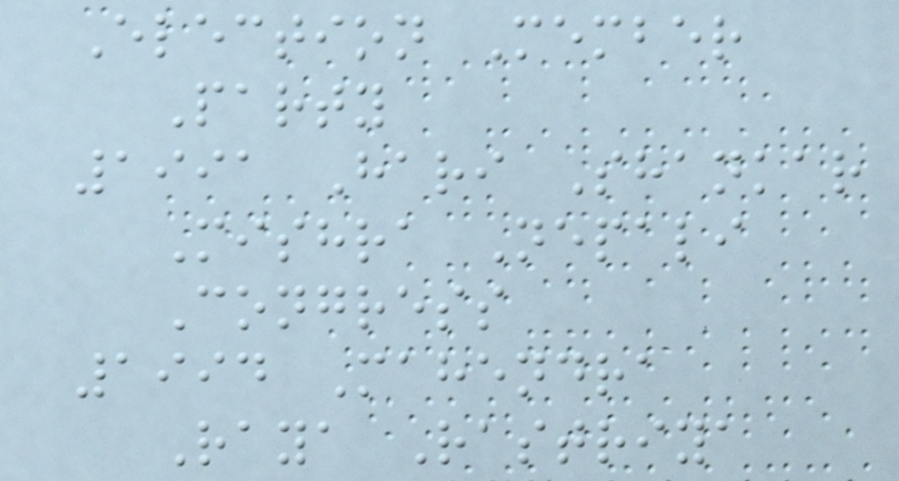Election Member
Party
1991 Hari Shankar
Mishra Nepali
Congress
1994 Mahendra
Raya Rastriya
